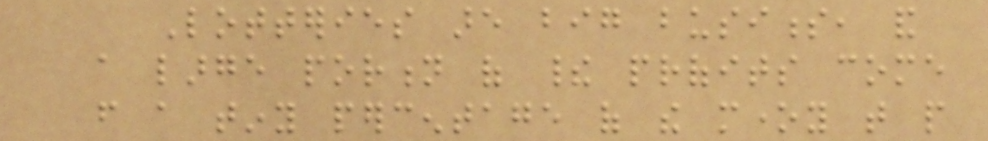Lotteries are big business, and
a large portion of their profits come
from a tiny percentage of the money that people
